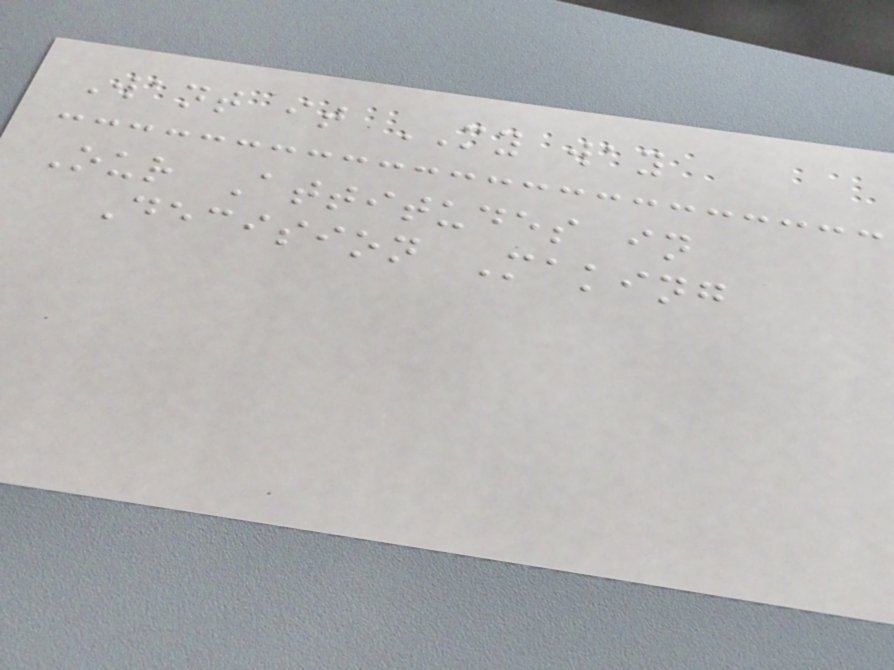Want it MY way
Our Attitudes in
Decision Making
